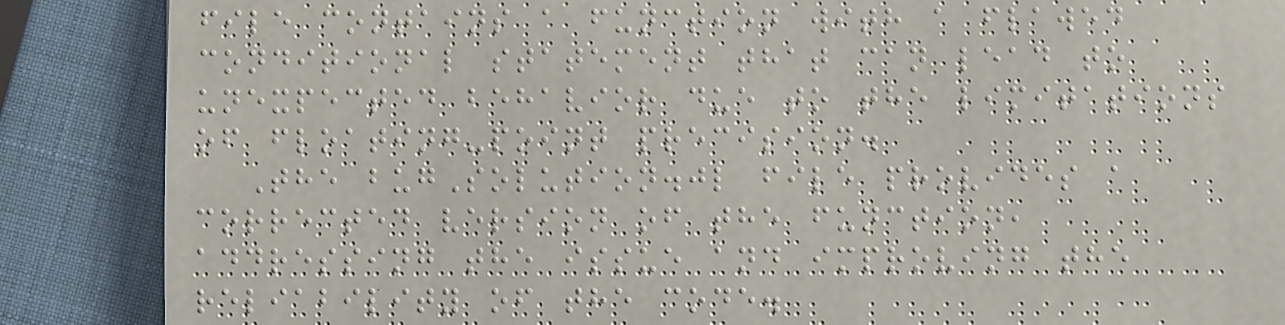file contains a function with a flawed
conditional statement that can lead to
unexpected behavior due to the limitations
of floating-point precision.
The bugSolution.jl file provides a
corrected version of the function,
addressing the issue and improving the
reliability of the code.
